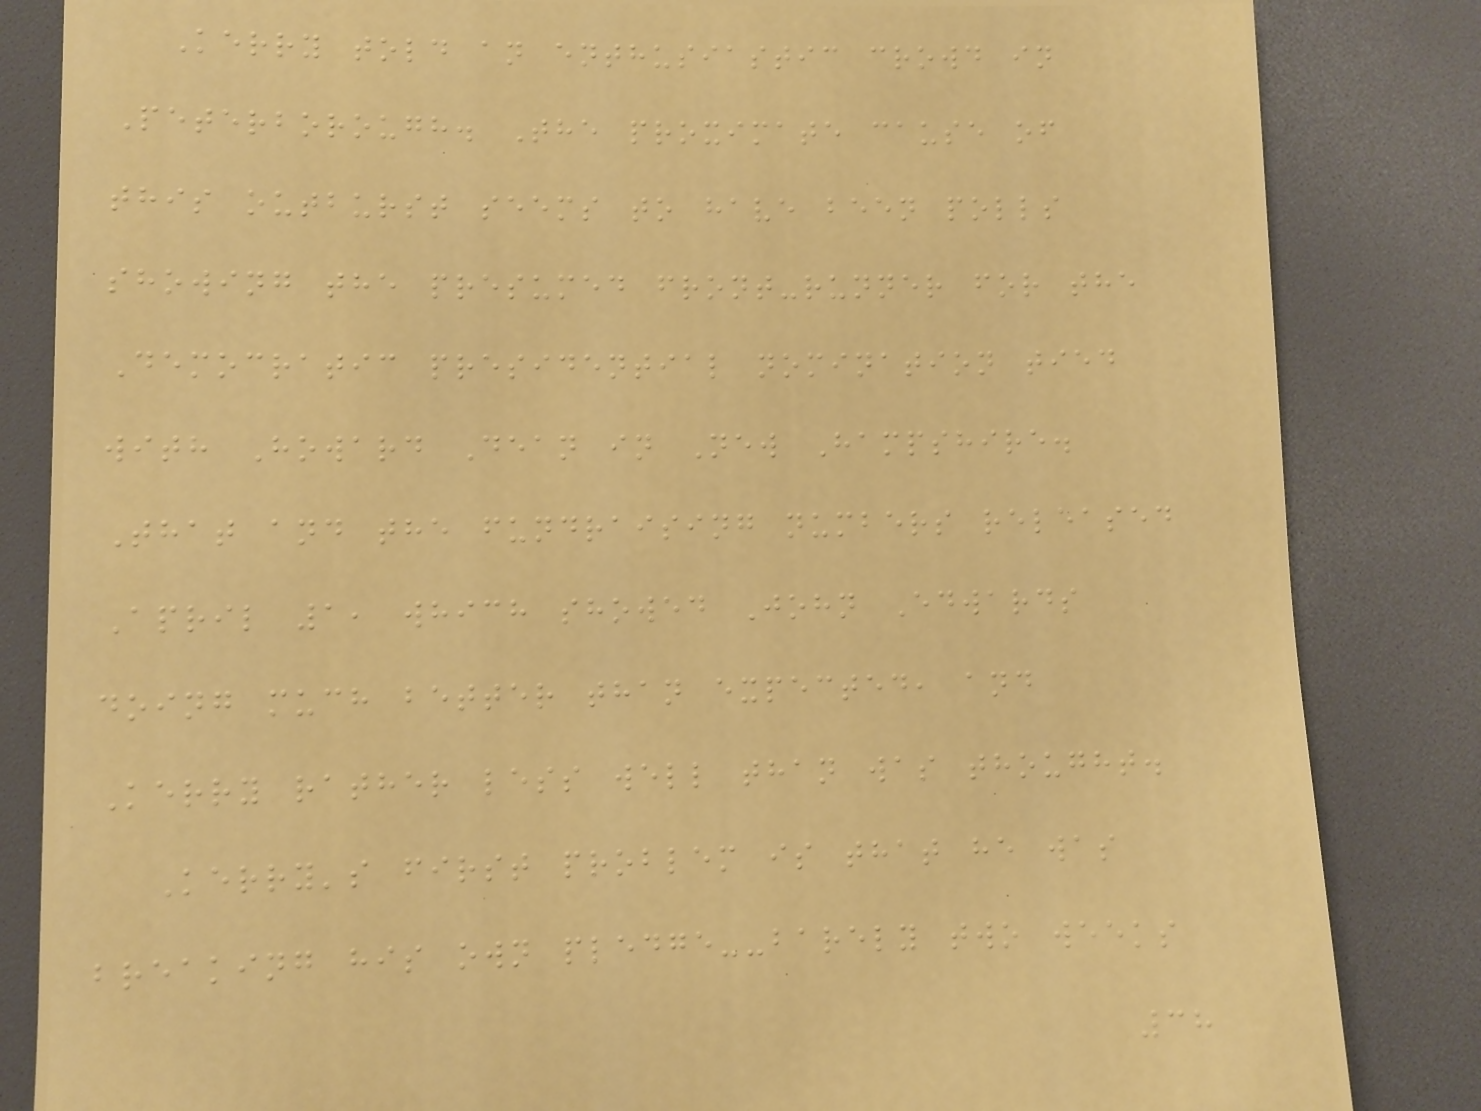Kerry told an enthusiastic crowd in
Peterborough. The proximate cause of
this outburst seems to have been polls
showing the presumed front-runner for the
Democratic presidential nomination tied
with Howard Dean in New Hampshire.
That and the fundraising numbers released
April 1, which showed John Edwards
doing much better than expected, and
Kerry rather less well than was thought.
Kerry's first problem is that he was
breaking his own pledge--barely two weeks
38
